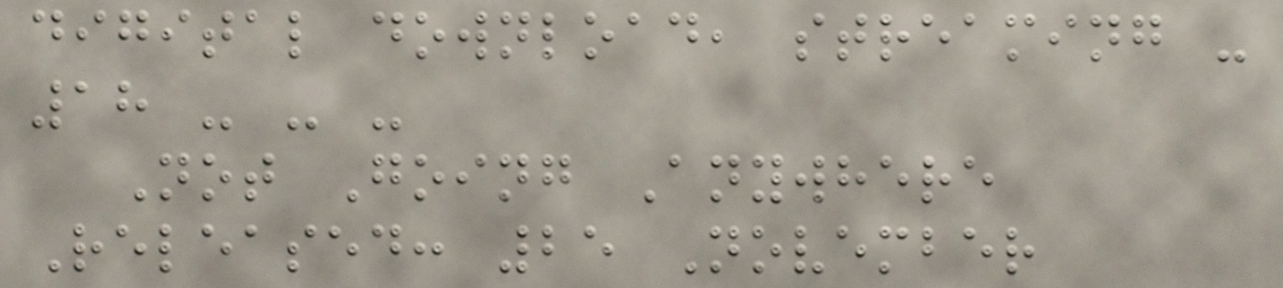digital download, streaming -
18 - - -
Not Going Anywhere
Released: 25 November
